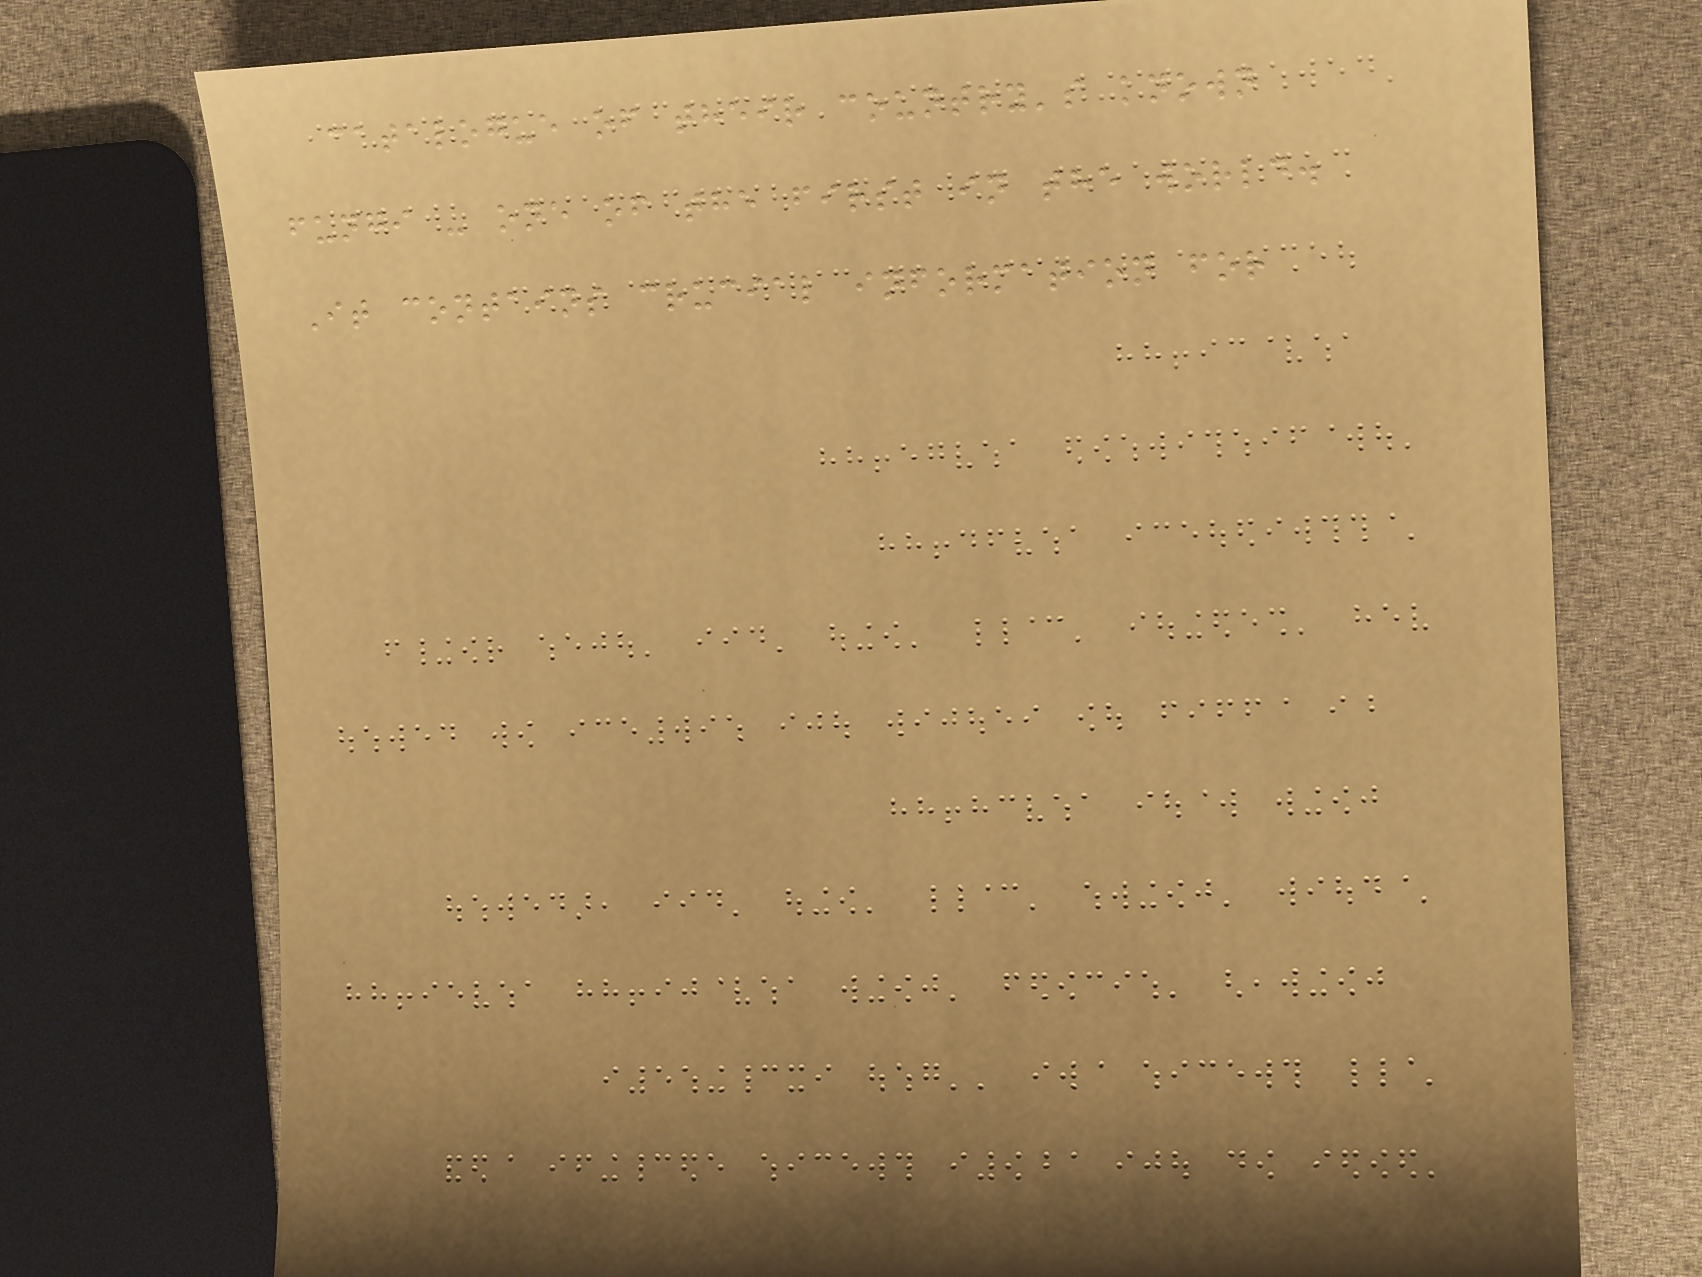catalogue of their country's known
fungi - one of the first in the world.
It contains crucial information for
